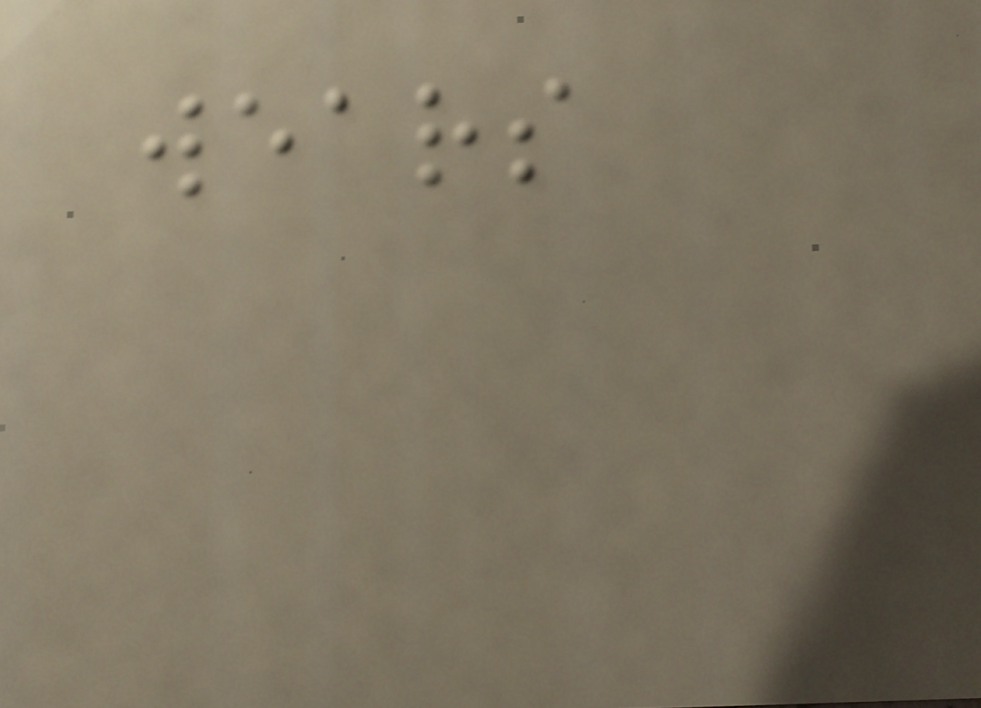wears
